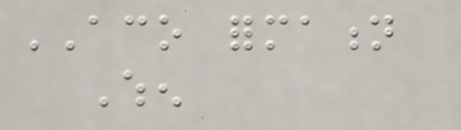ACO formation
When
